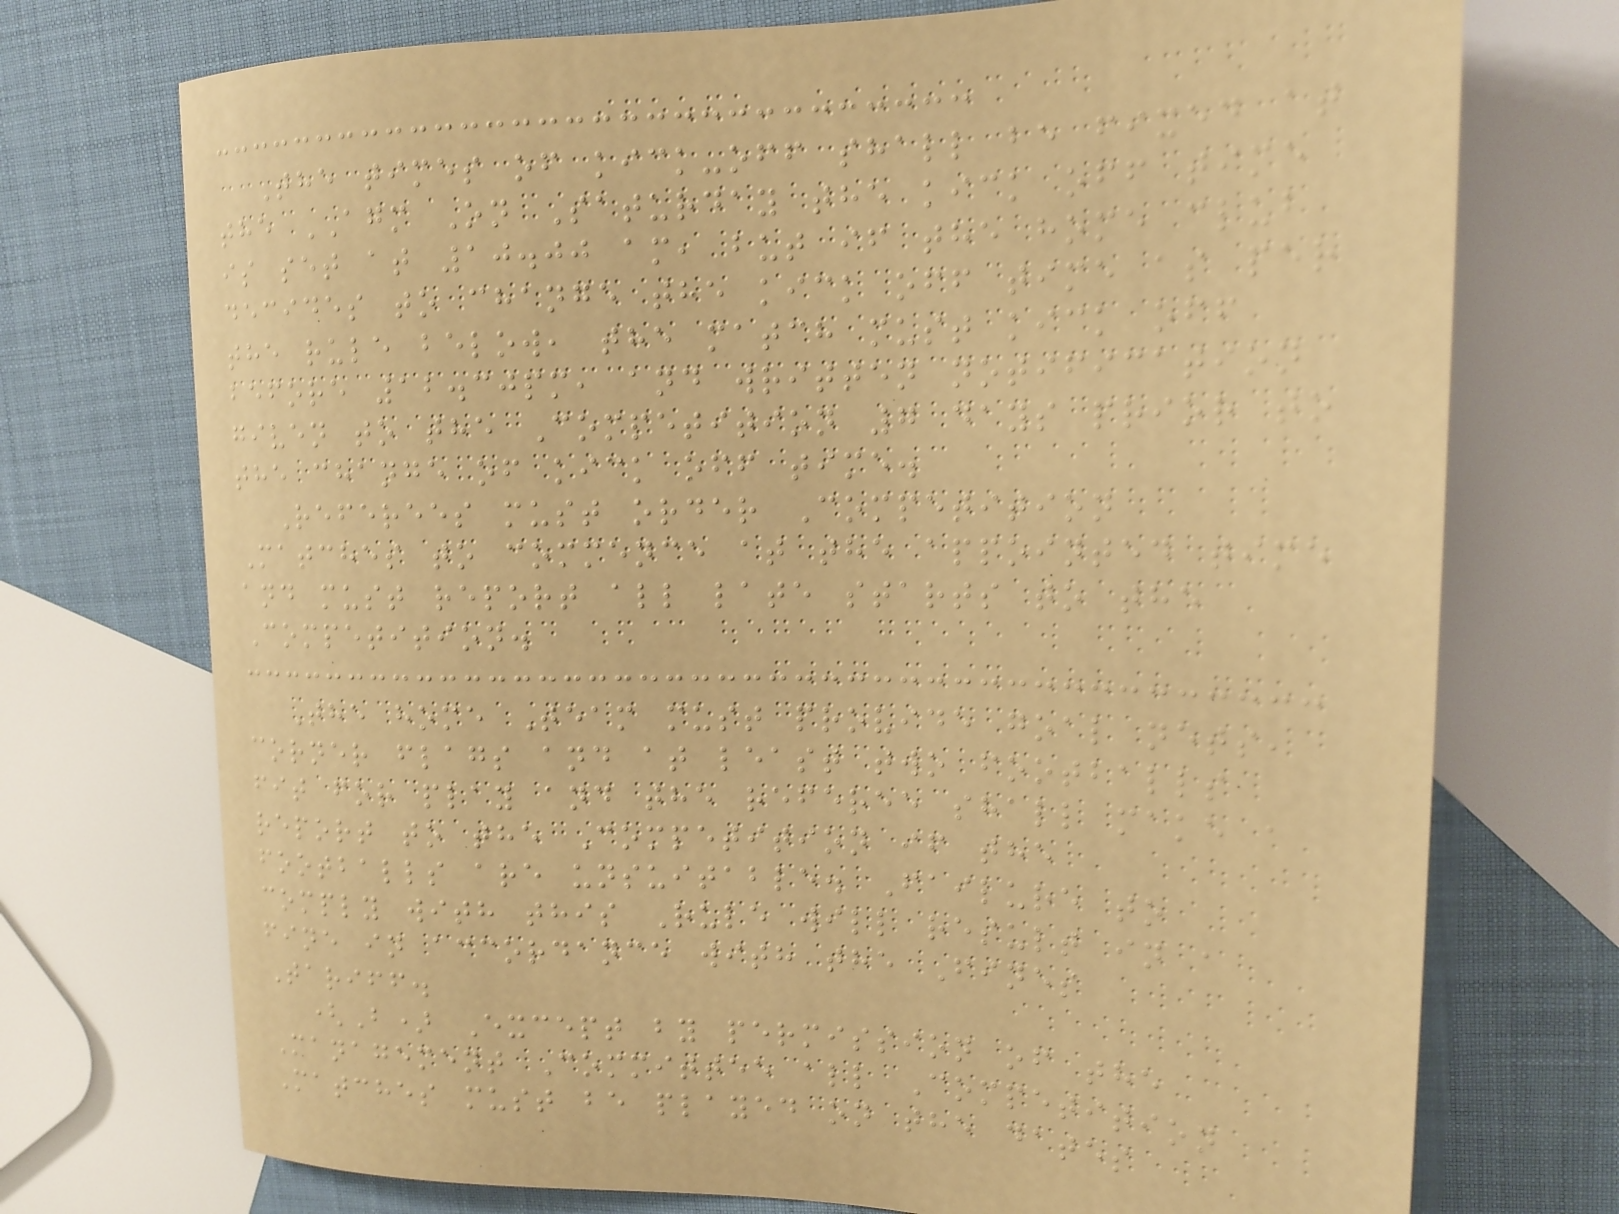The times of kick-off shall be fixed at
the AGM On Saturday the kick off time
is set at 10.00 am, but if the home club
decides to change the kick off time as per
the rule below, the match must kick off
before 12.30pm, and written notification
given to the Competition 7 days prior to
the change of kick off time.
Referees must order Competition
Matches to commence at the appointed time
and must report all late starts to the
Competition.
The home Team must provide goal nets,
corner flags and at least two footballs
fit for play and the referee shall make a
report to the Competition if the
footballs are unsuitable. Failure to
comply with this Rule will result in a
fine in accordance with the Fines
Tariff.
(B) Except by permission of the
Management Committee all Competition
Matches must be played on the dates
